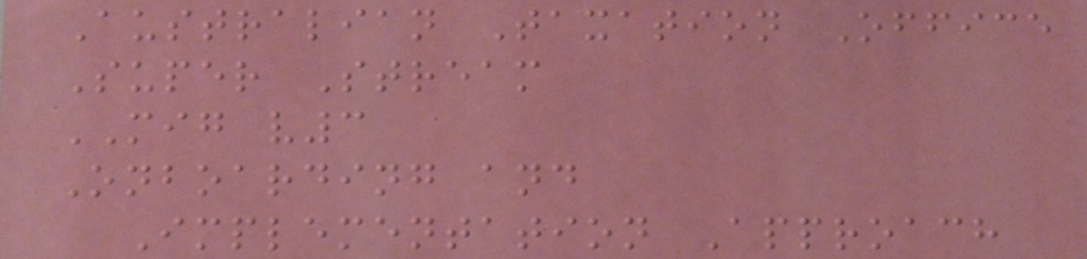Australian Taxation Office
Super Stream
MIG v3
Onboarding and
Implementation Approach
